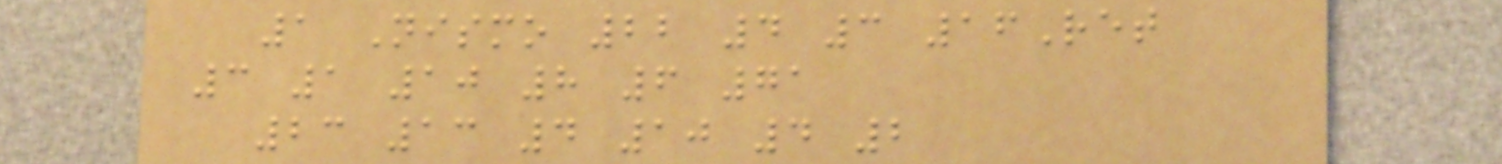1 Nismo 22 4 3 16Ret
3 1 10 8 6 71
23 13 4 10 4 2
